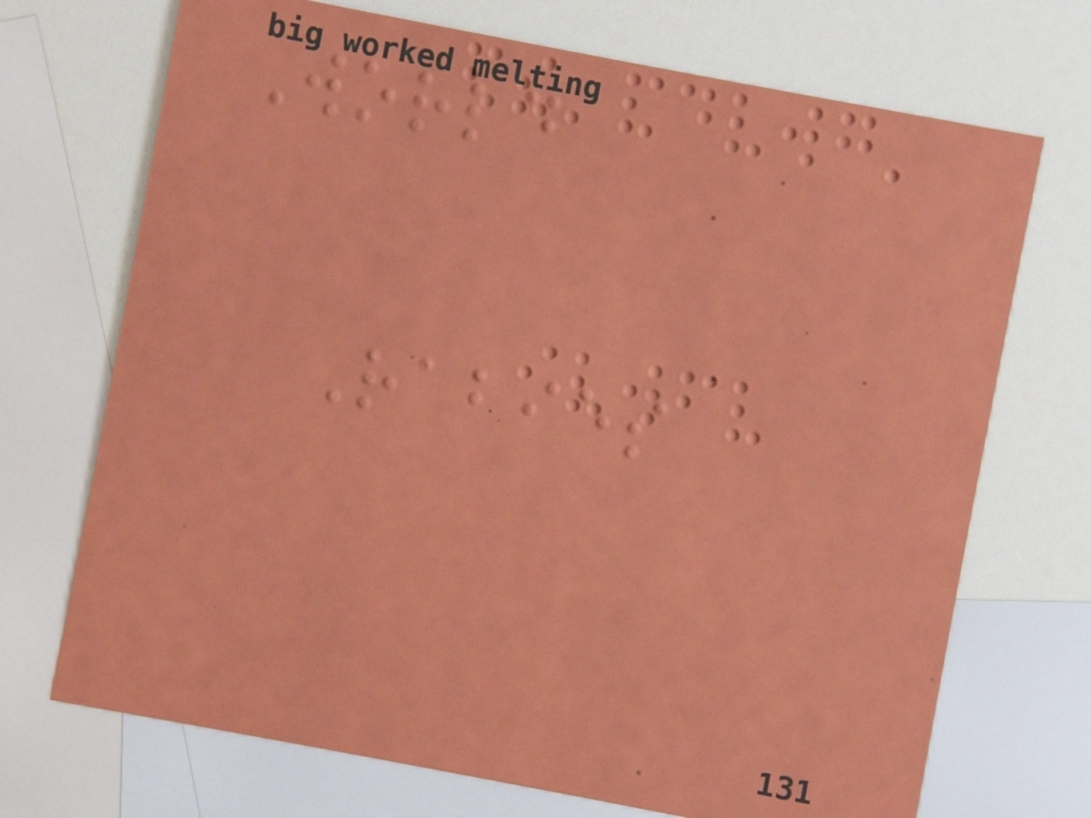World
Rabies
